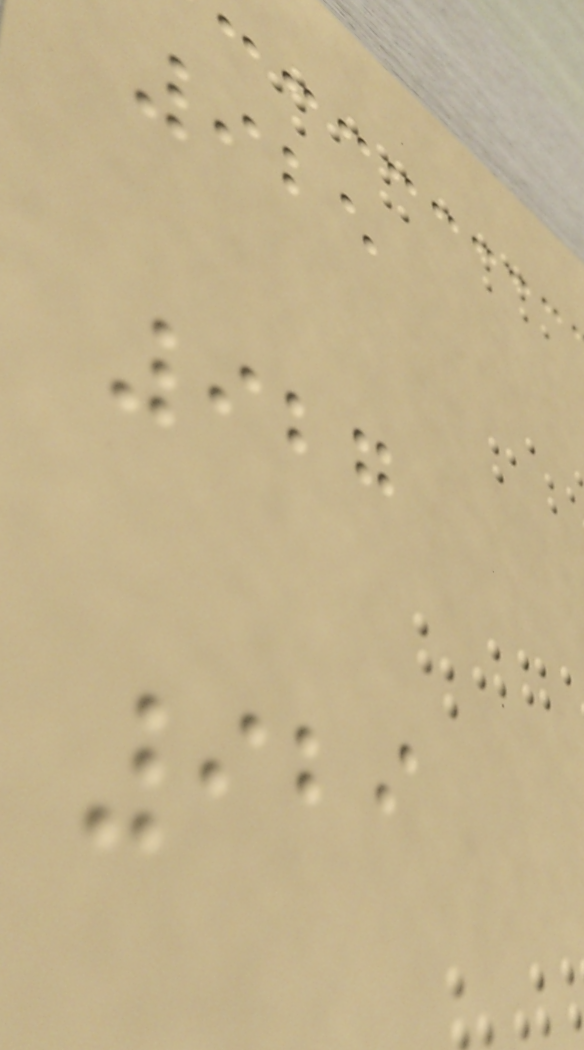925
927
929
